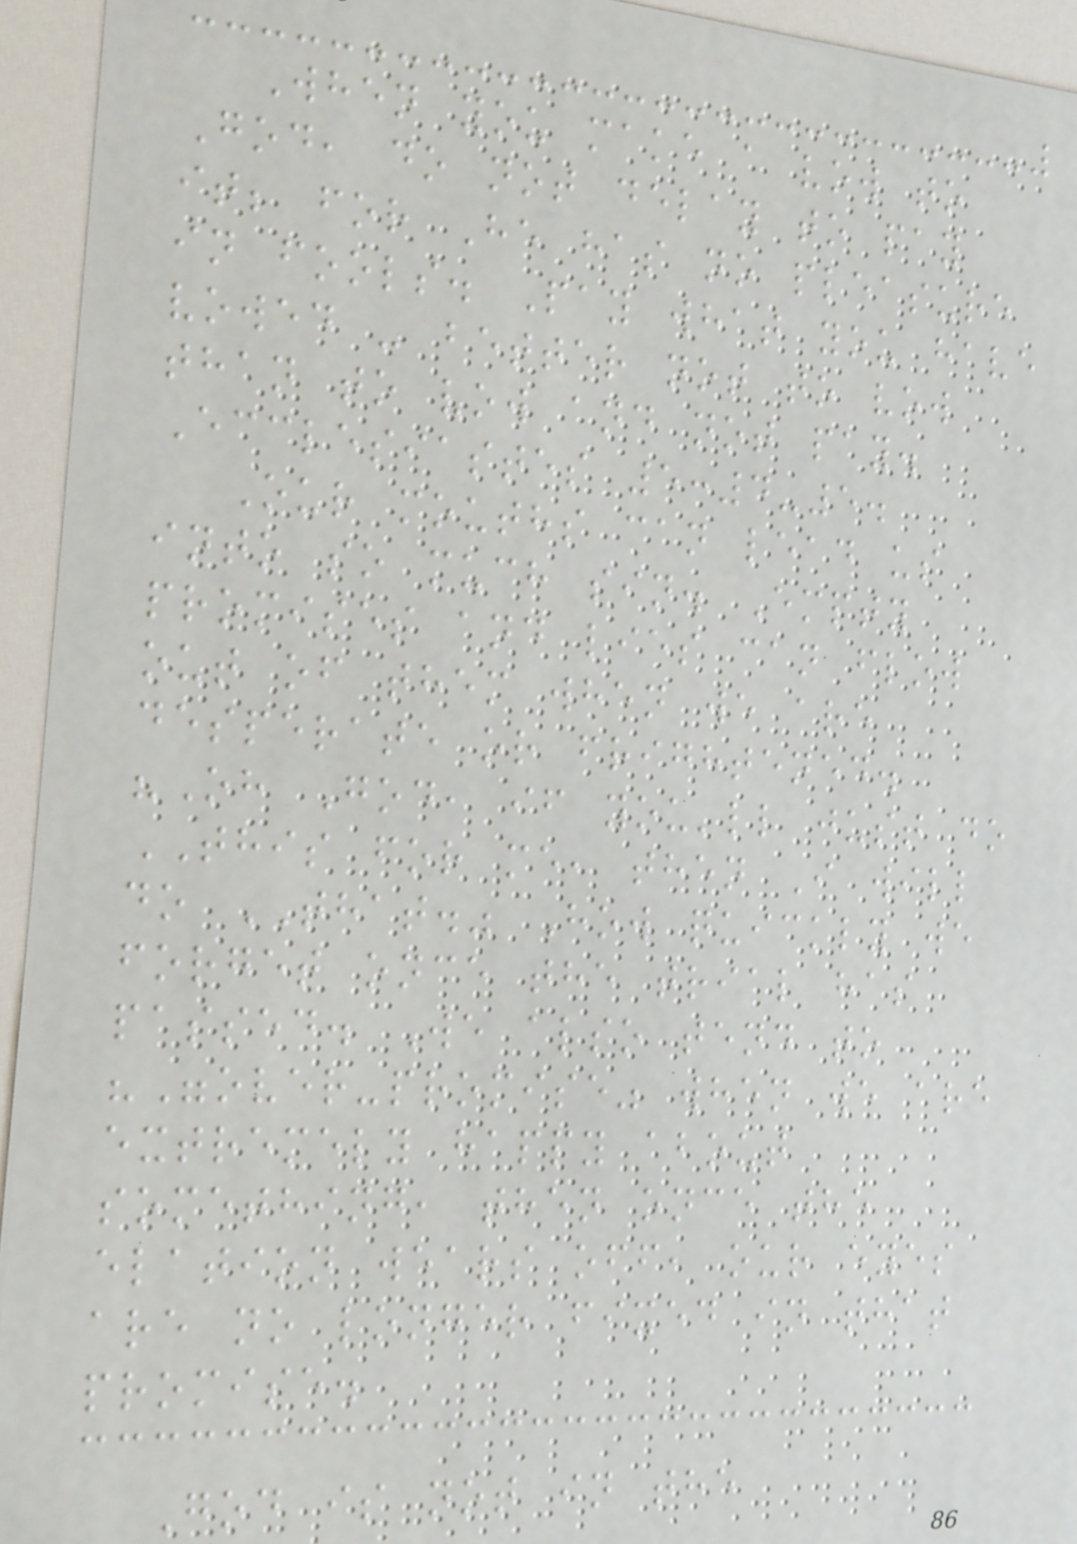When you make a vow to
God, do not delay to pay
it; for He has no pleasure
in fools. Pay what you have
vowed - better not to vow
than to vow and not pay.
Ecclesiastes 5:4-5.
Our mouths can lead us
into so much sin. Empty
promises and lies can flow
out of them when we are
desperate or frightened.
"Oh God, if you'll just do
THIS for me, then I will
do THAT." How quickly we
forget once the trial has
passed. We also tend to
""over-promise" when we are
extremely happy about
something, then once the
elation wears off, our eyes
are no longer fixed in that
promise.
God is not in the
